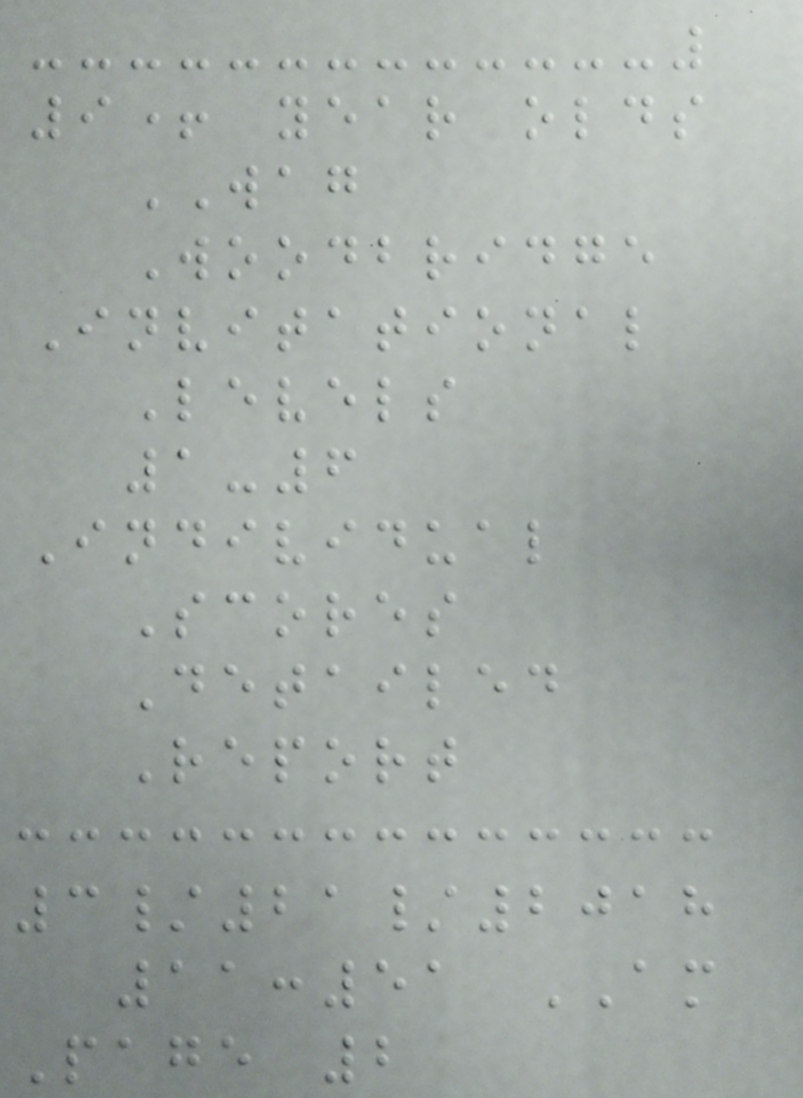9+ year olds
WAG
Woodbridge
Invitational
Levels
1-6
Individual
Scores
Detailed
Report
3/21/2018
11:51 AM
Page 2
